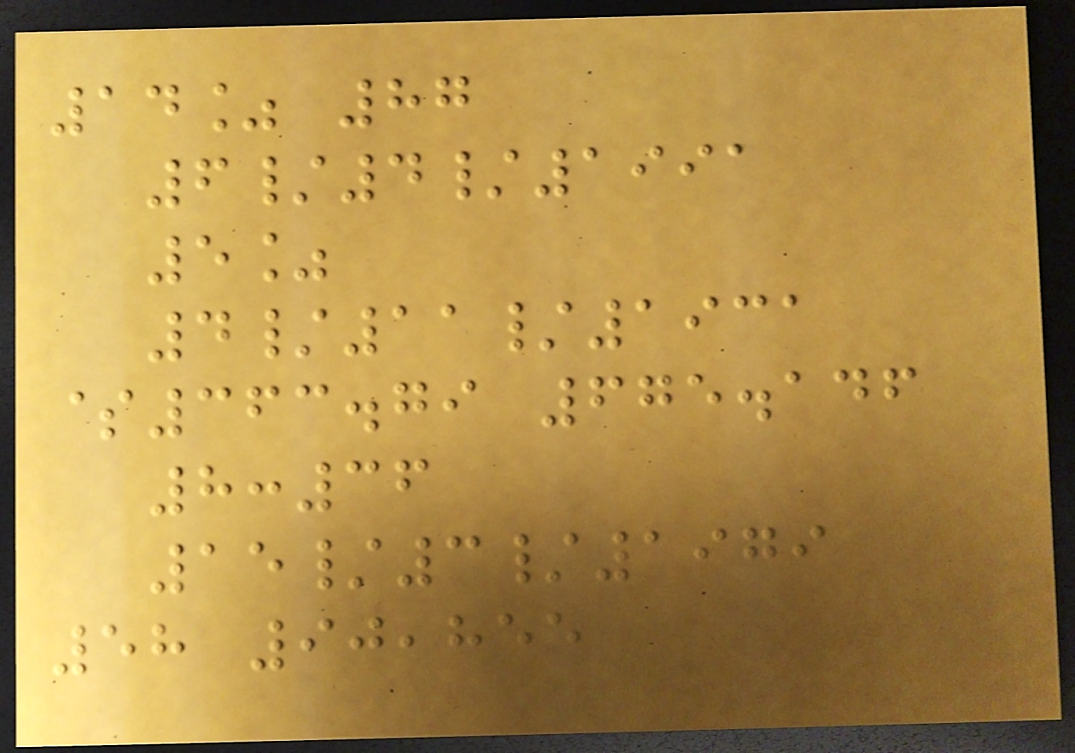14% 87
6/4/1991
5%
4/11/1931
$363.79 675.146
8:36
15/3/1979
58 90,855
